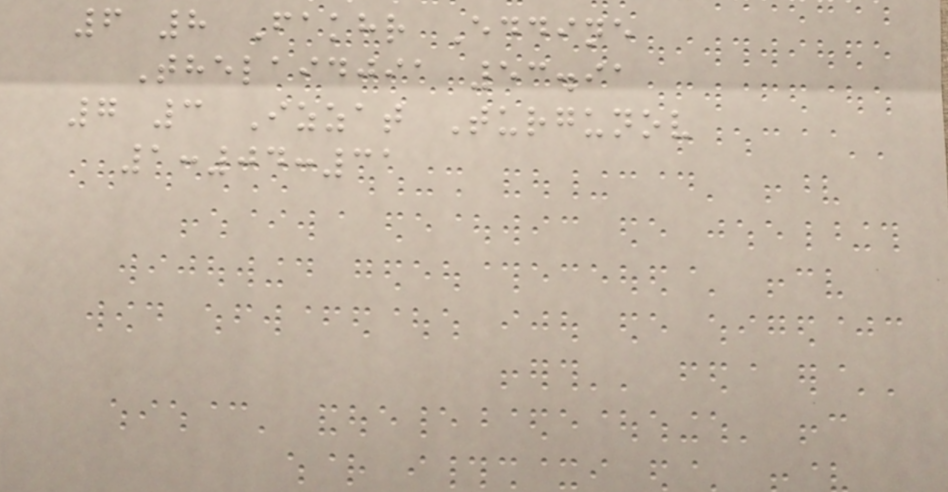6 8 Fakhr Eddine
Thelaidjia 53.91
7 3 Izzat Turgunov
1:04:31
